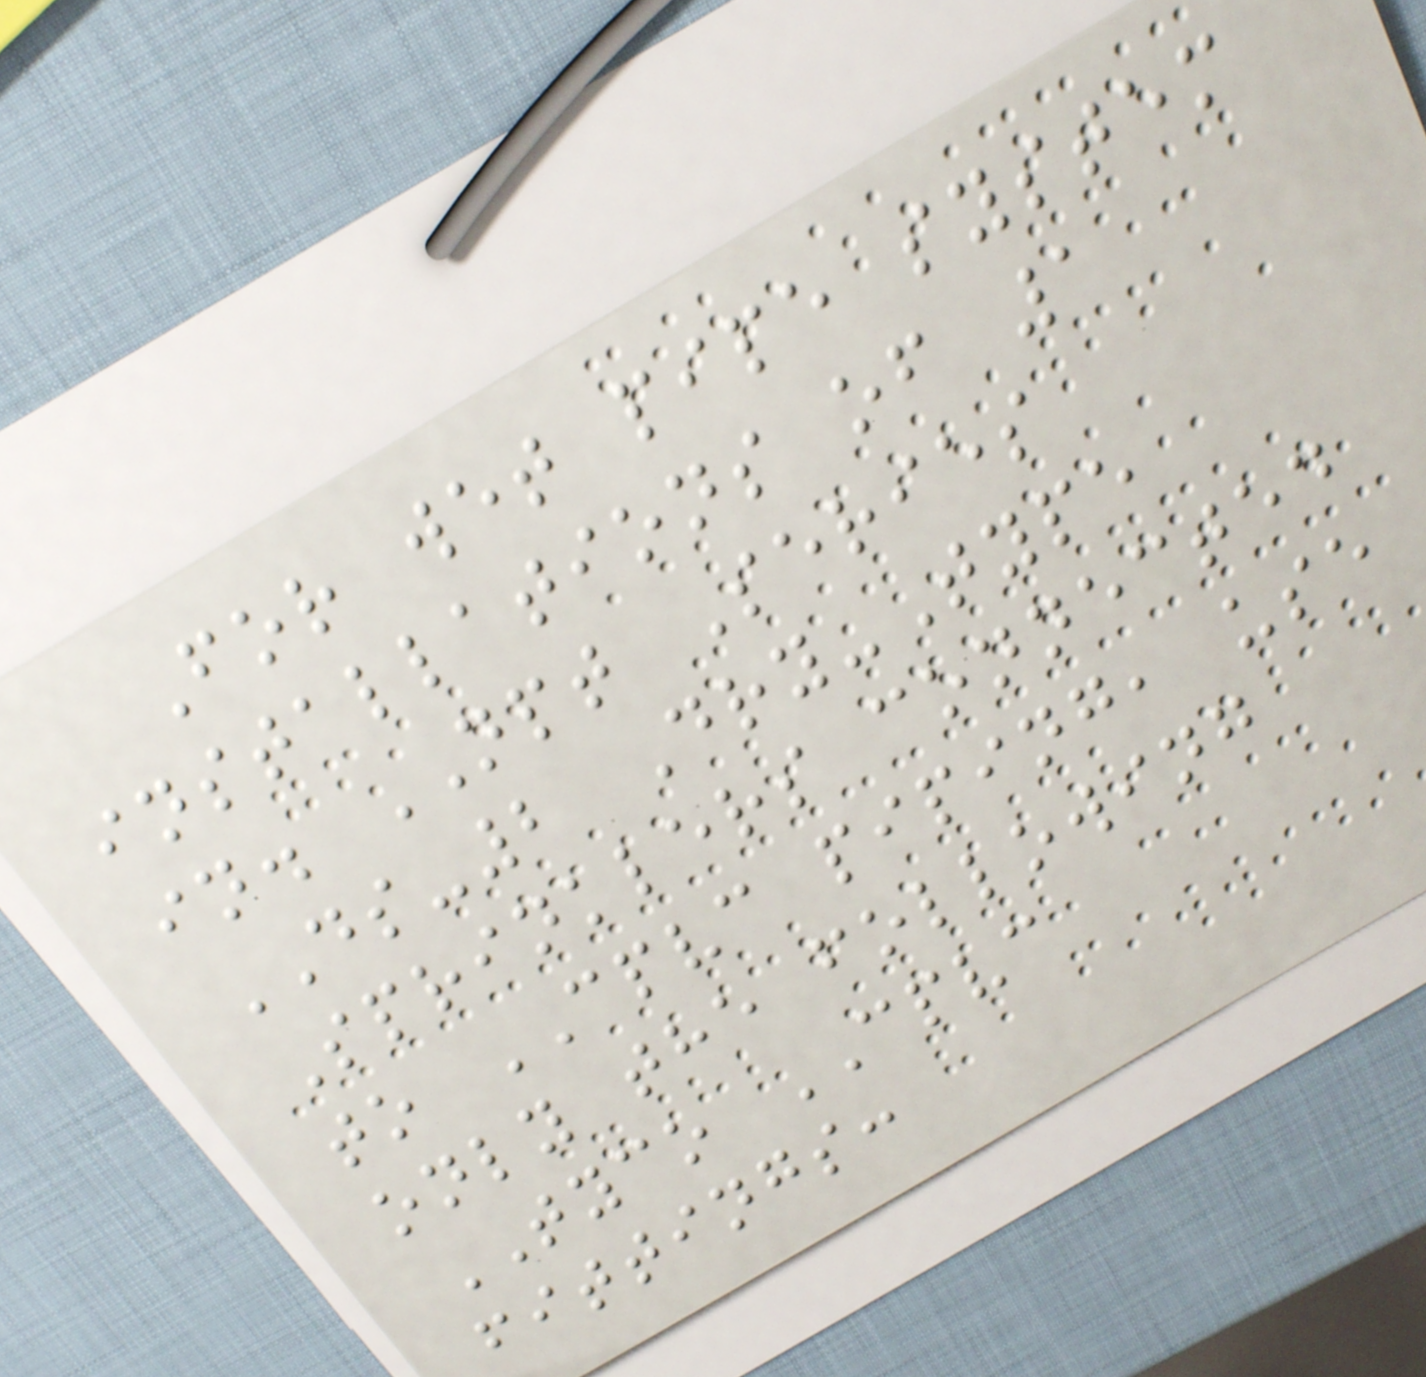For wet pipe system
installations of 1
in. NPT Series
DS-2 Dry-Type
Sprinklers connected
to CPVC piping, use
only the following
TYCO CPVC
fittings:
